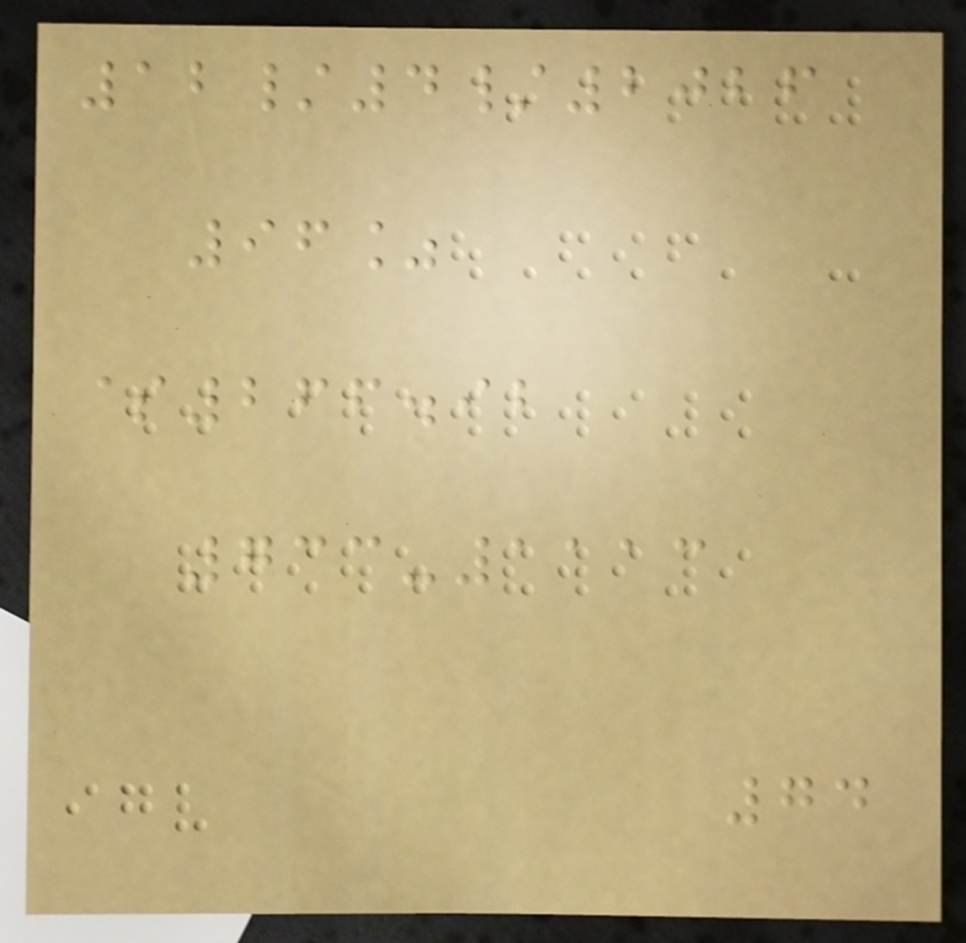12/4/2026
96%
$266.92
733-1113
74
